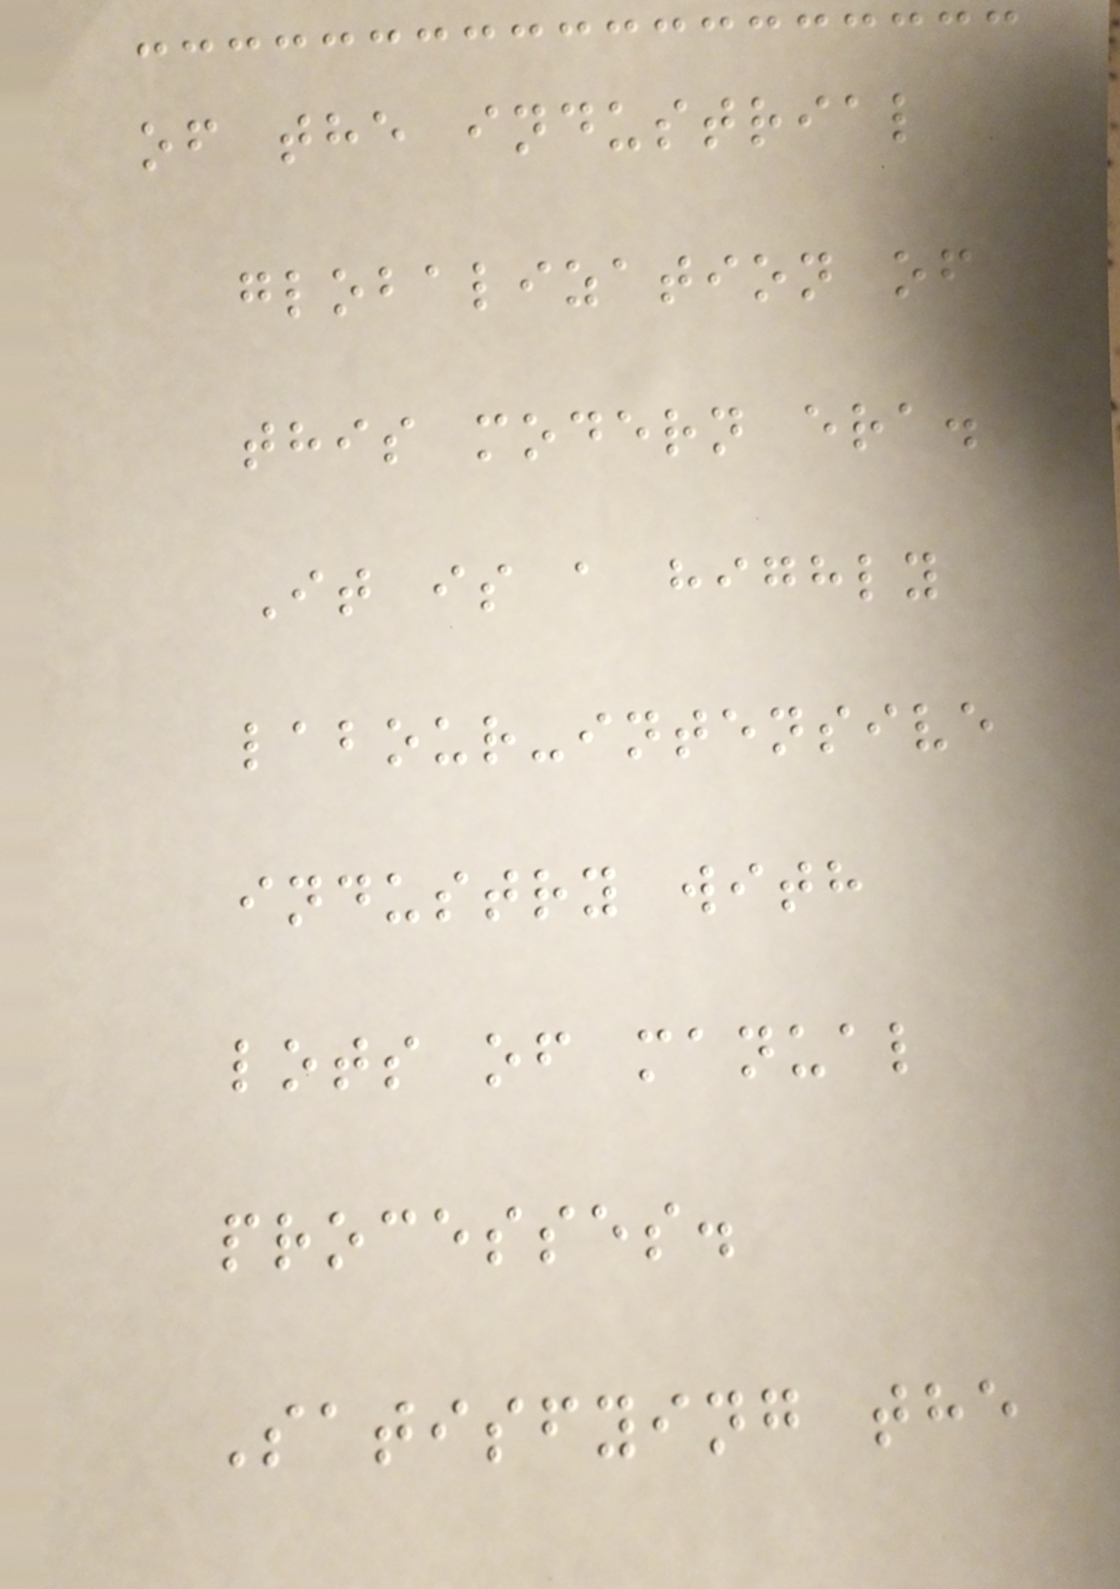of the industrial
globalization of
this modern era.
It is a highly
labour-intensive
industry with
lots of manual
processes.
Satisfying the
